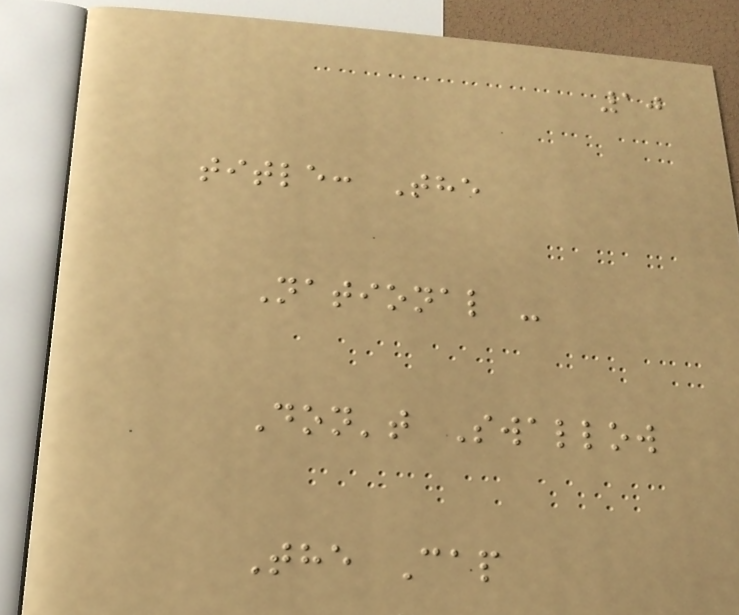10
title: The
National -
Don't Swallow
The Cap
